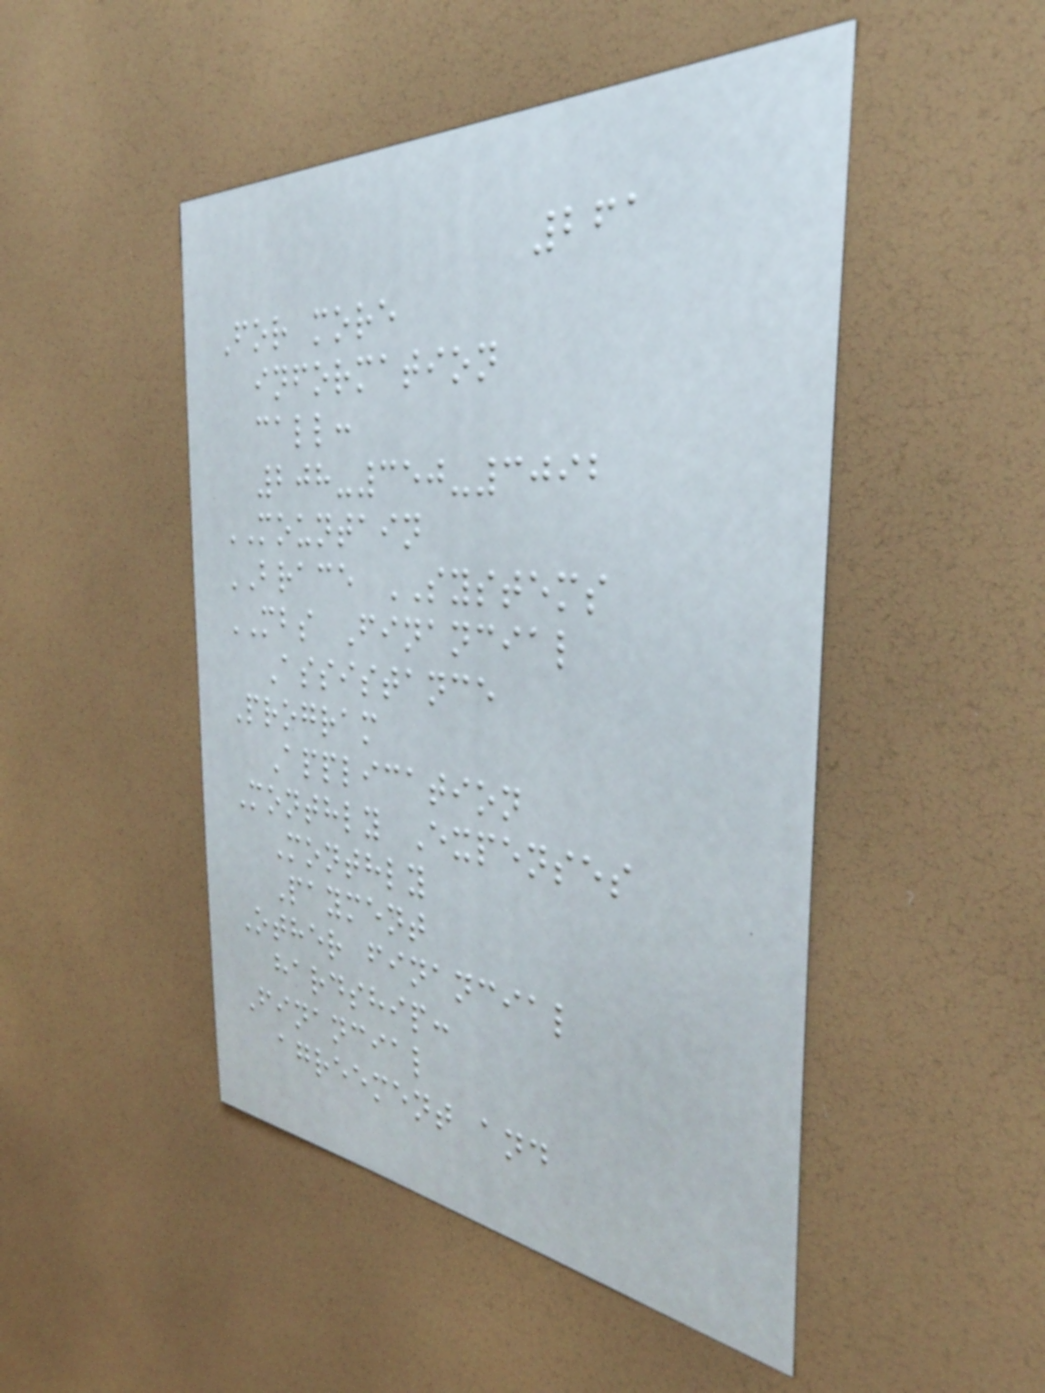261
For more
information
call:
208-350-3092
MOUNTAIN
BRACE SYSTEMS
MBS Financial
Assistance
Program
Application
Monthly Expenses
Monthly
Payment
Other financial
hardship:
Financial
agreement and
